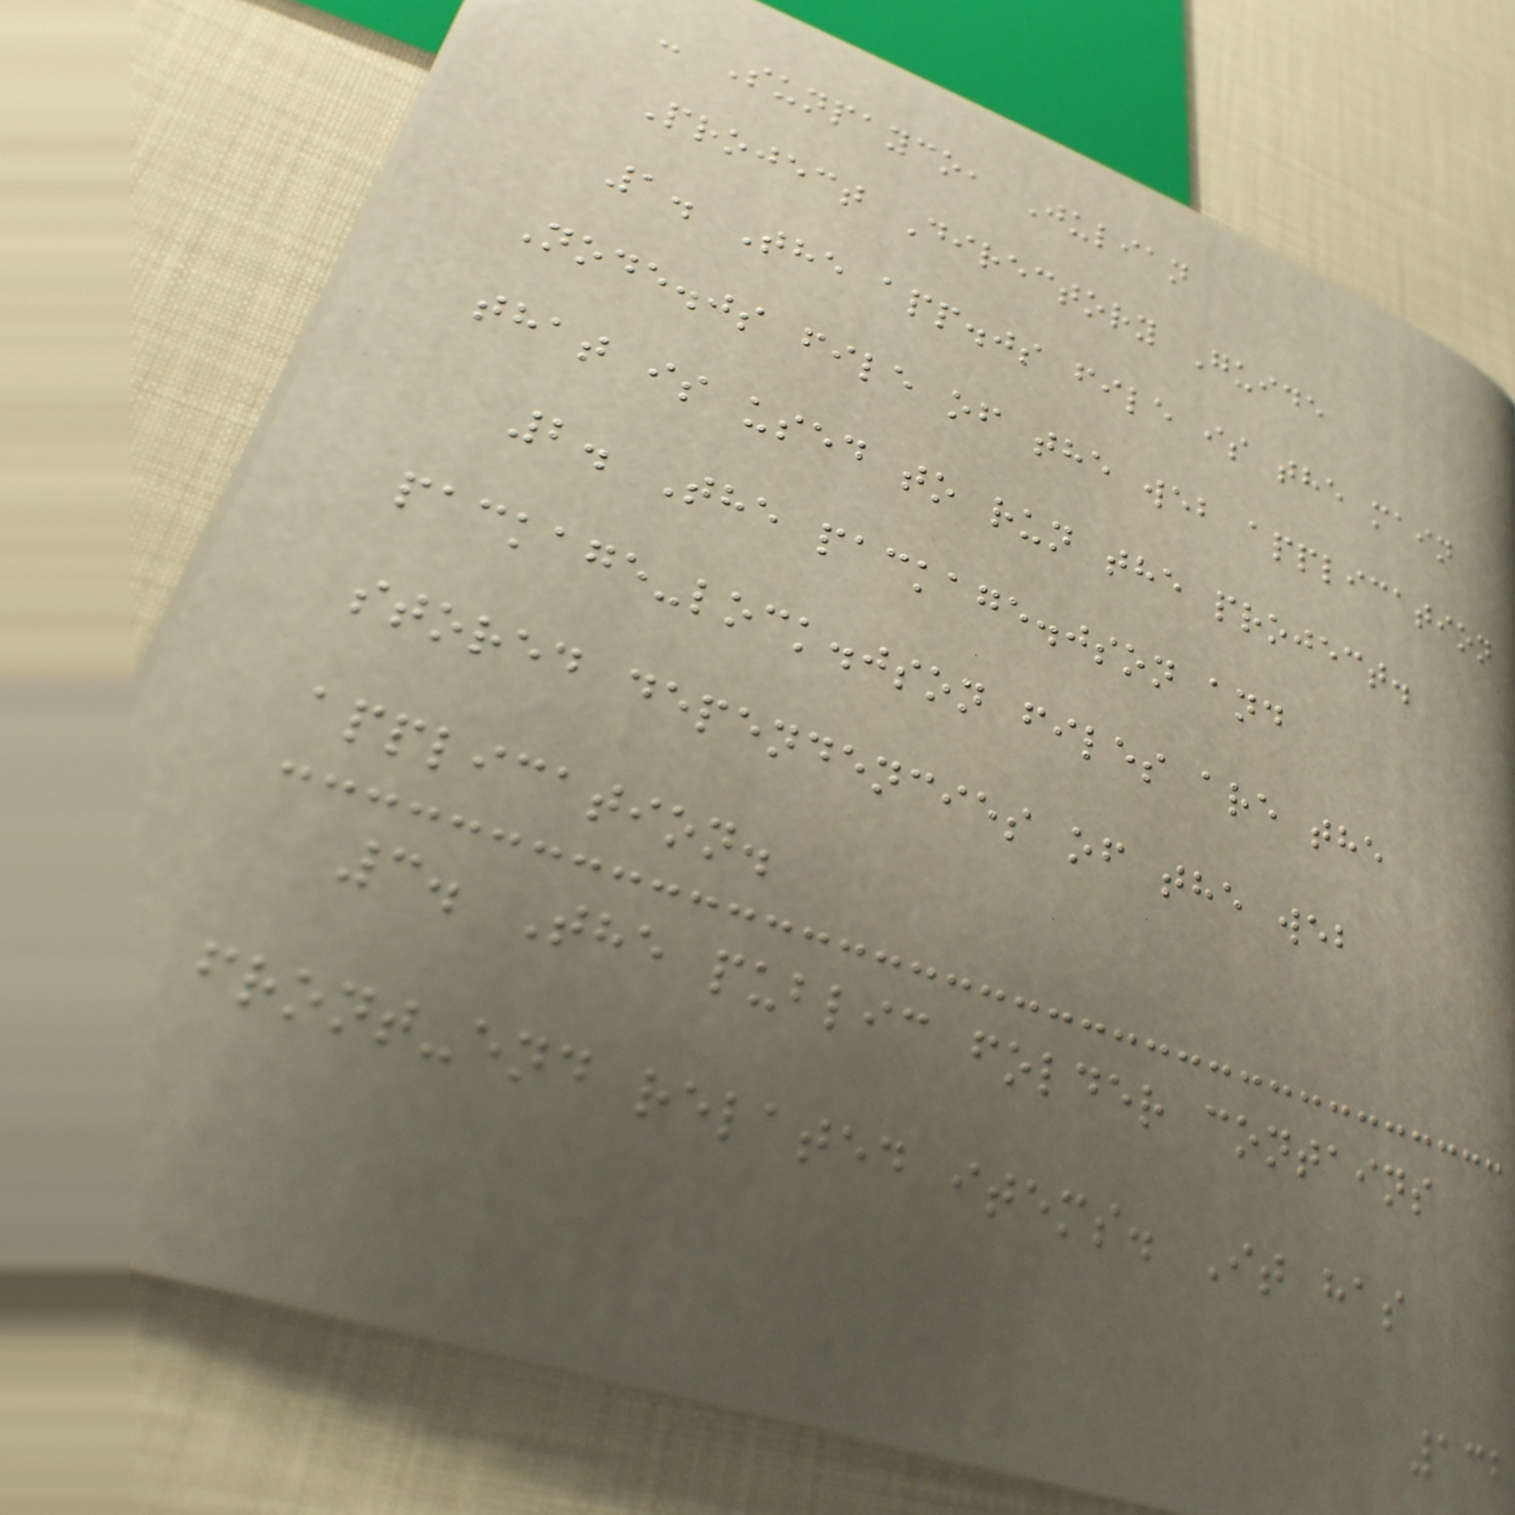- Sunpayco, Julian
Project Directory Guide
1. The app.js file is the main
Node.js file of the web application
that is used to run the project.
2. The package.json and
package-lock.json files are the
stored dependencies of the web
application.
3. The public folder contains
front-end related items. It has
132
